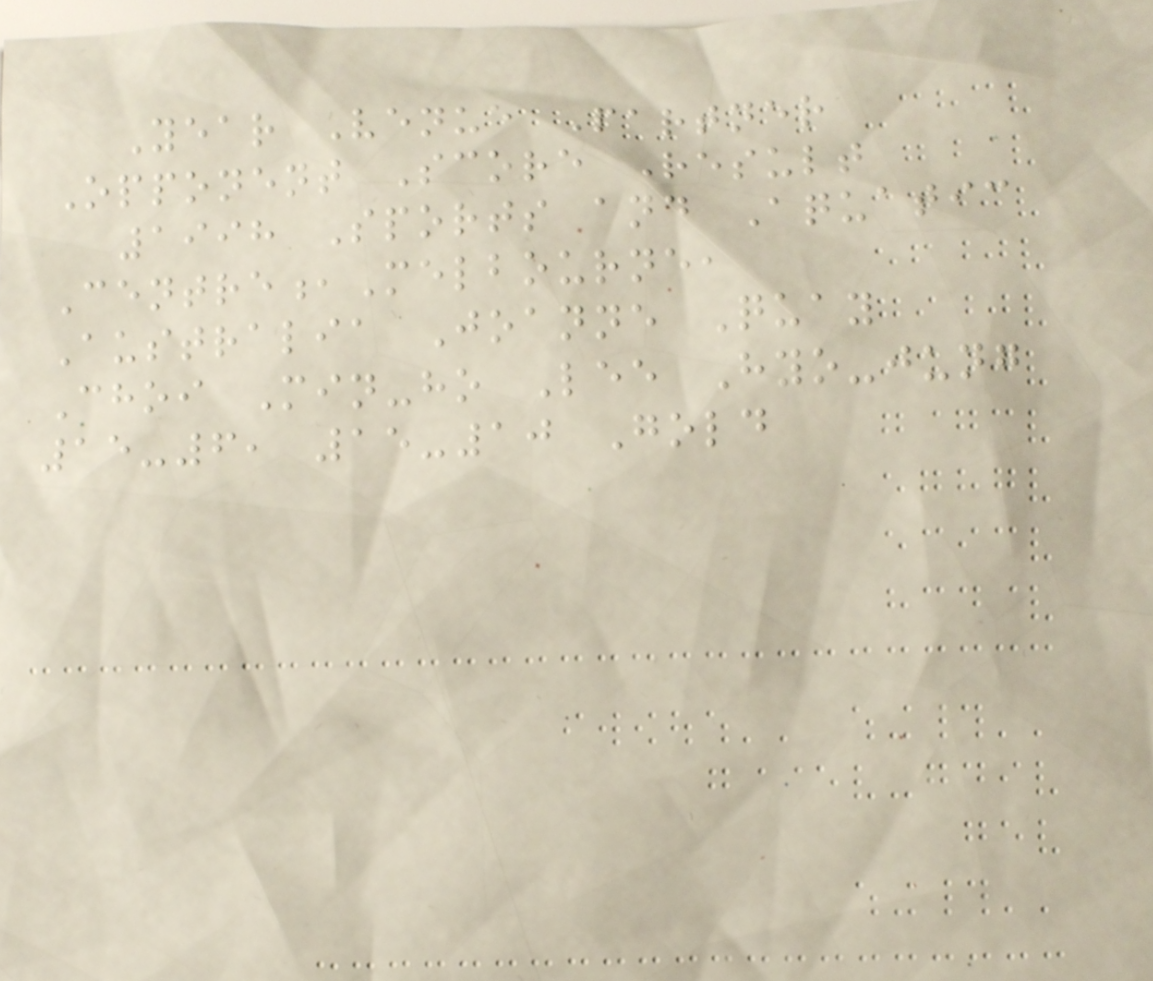Year Venue Partner
Opponent Score Result
1998 Sports and Aquatic
Centre,Melbourne,
Australia Joanne Quay
Choi Min-ho Lee Hyo-jung
15-6, 15-10 Gold
